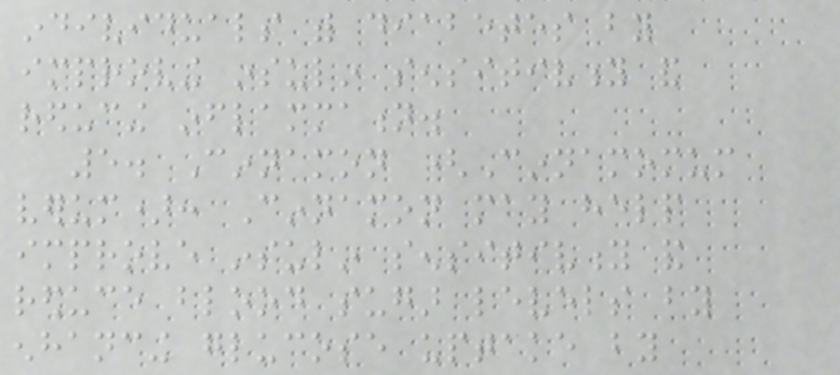individuals with diabetes by
improving insulin sensitivity and
reducing inflammation.
5. Cinnamon (Cinnamomum
verum): Cinnamon may help
improve insulin sensitivity and
reduce blood sugar levels by
enhancing glucose uptake by
